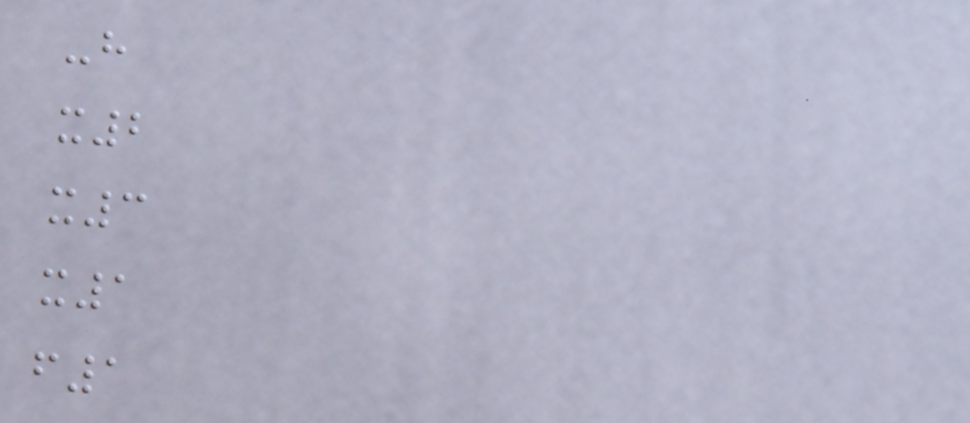-h
x2
x3
x1
f1
